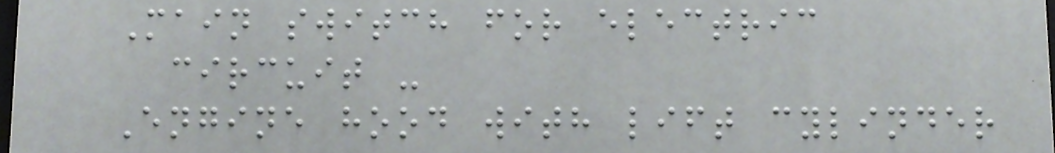Main switch for electric
circuit -
Engine hood with lift cylinder
